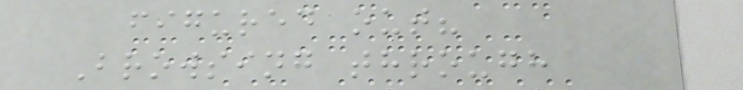figured out?
Browsing through
